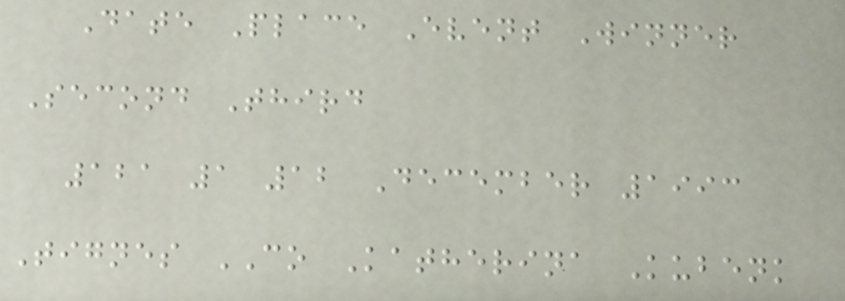Date Place Event Winner
Second Third
121 1 12 December 1993
Tignes CO Katherina Kubenk
